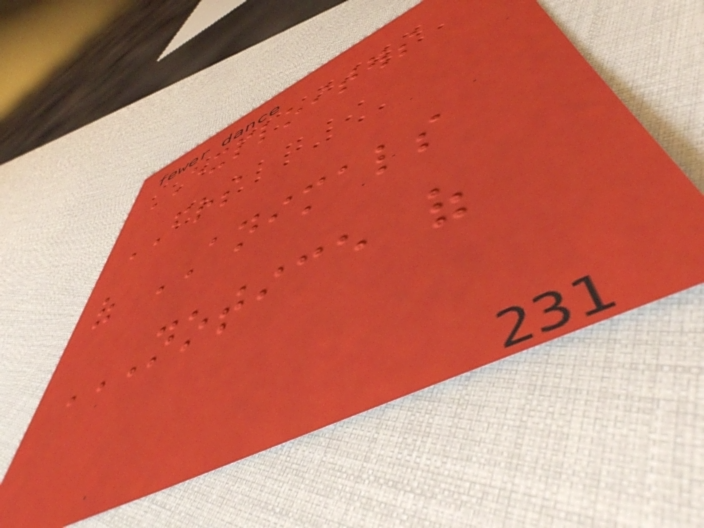EXPLOITERS
FRIENDS
of ANIMALS
NOTICE OF
